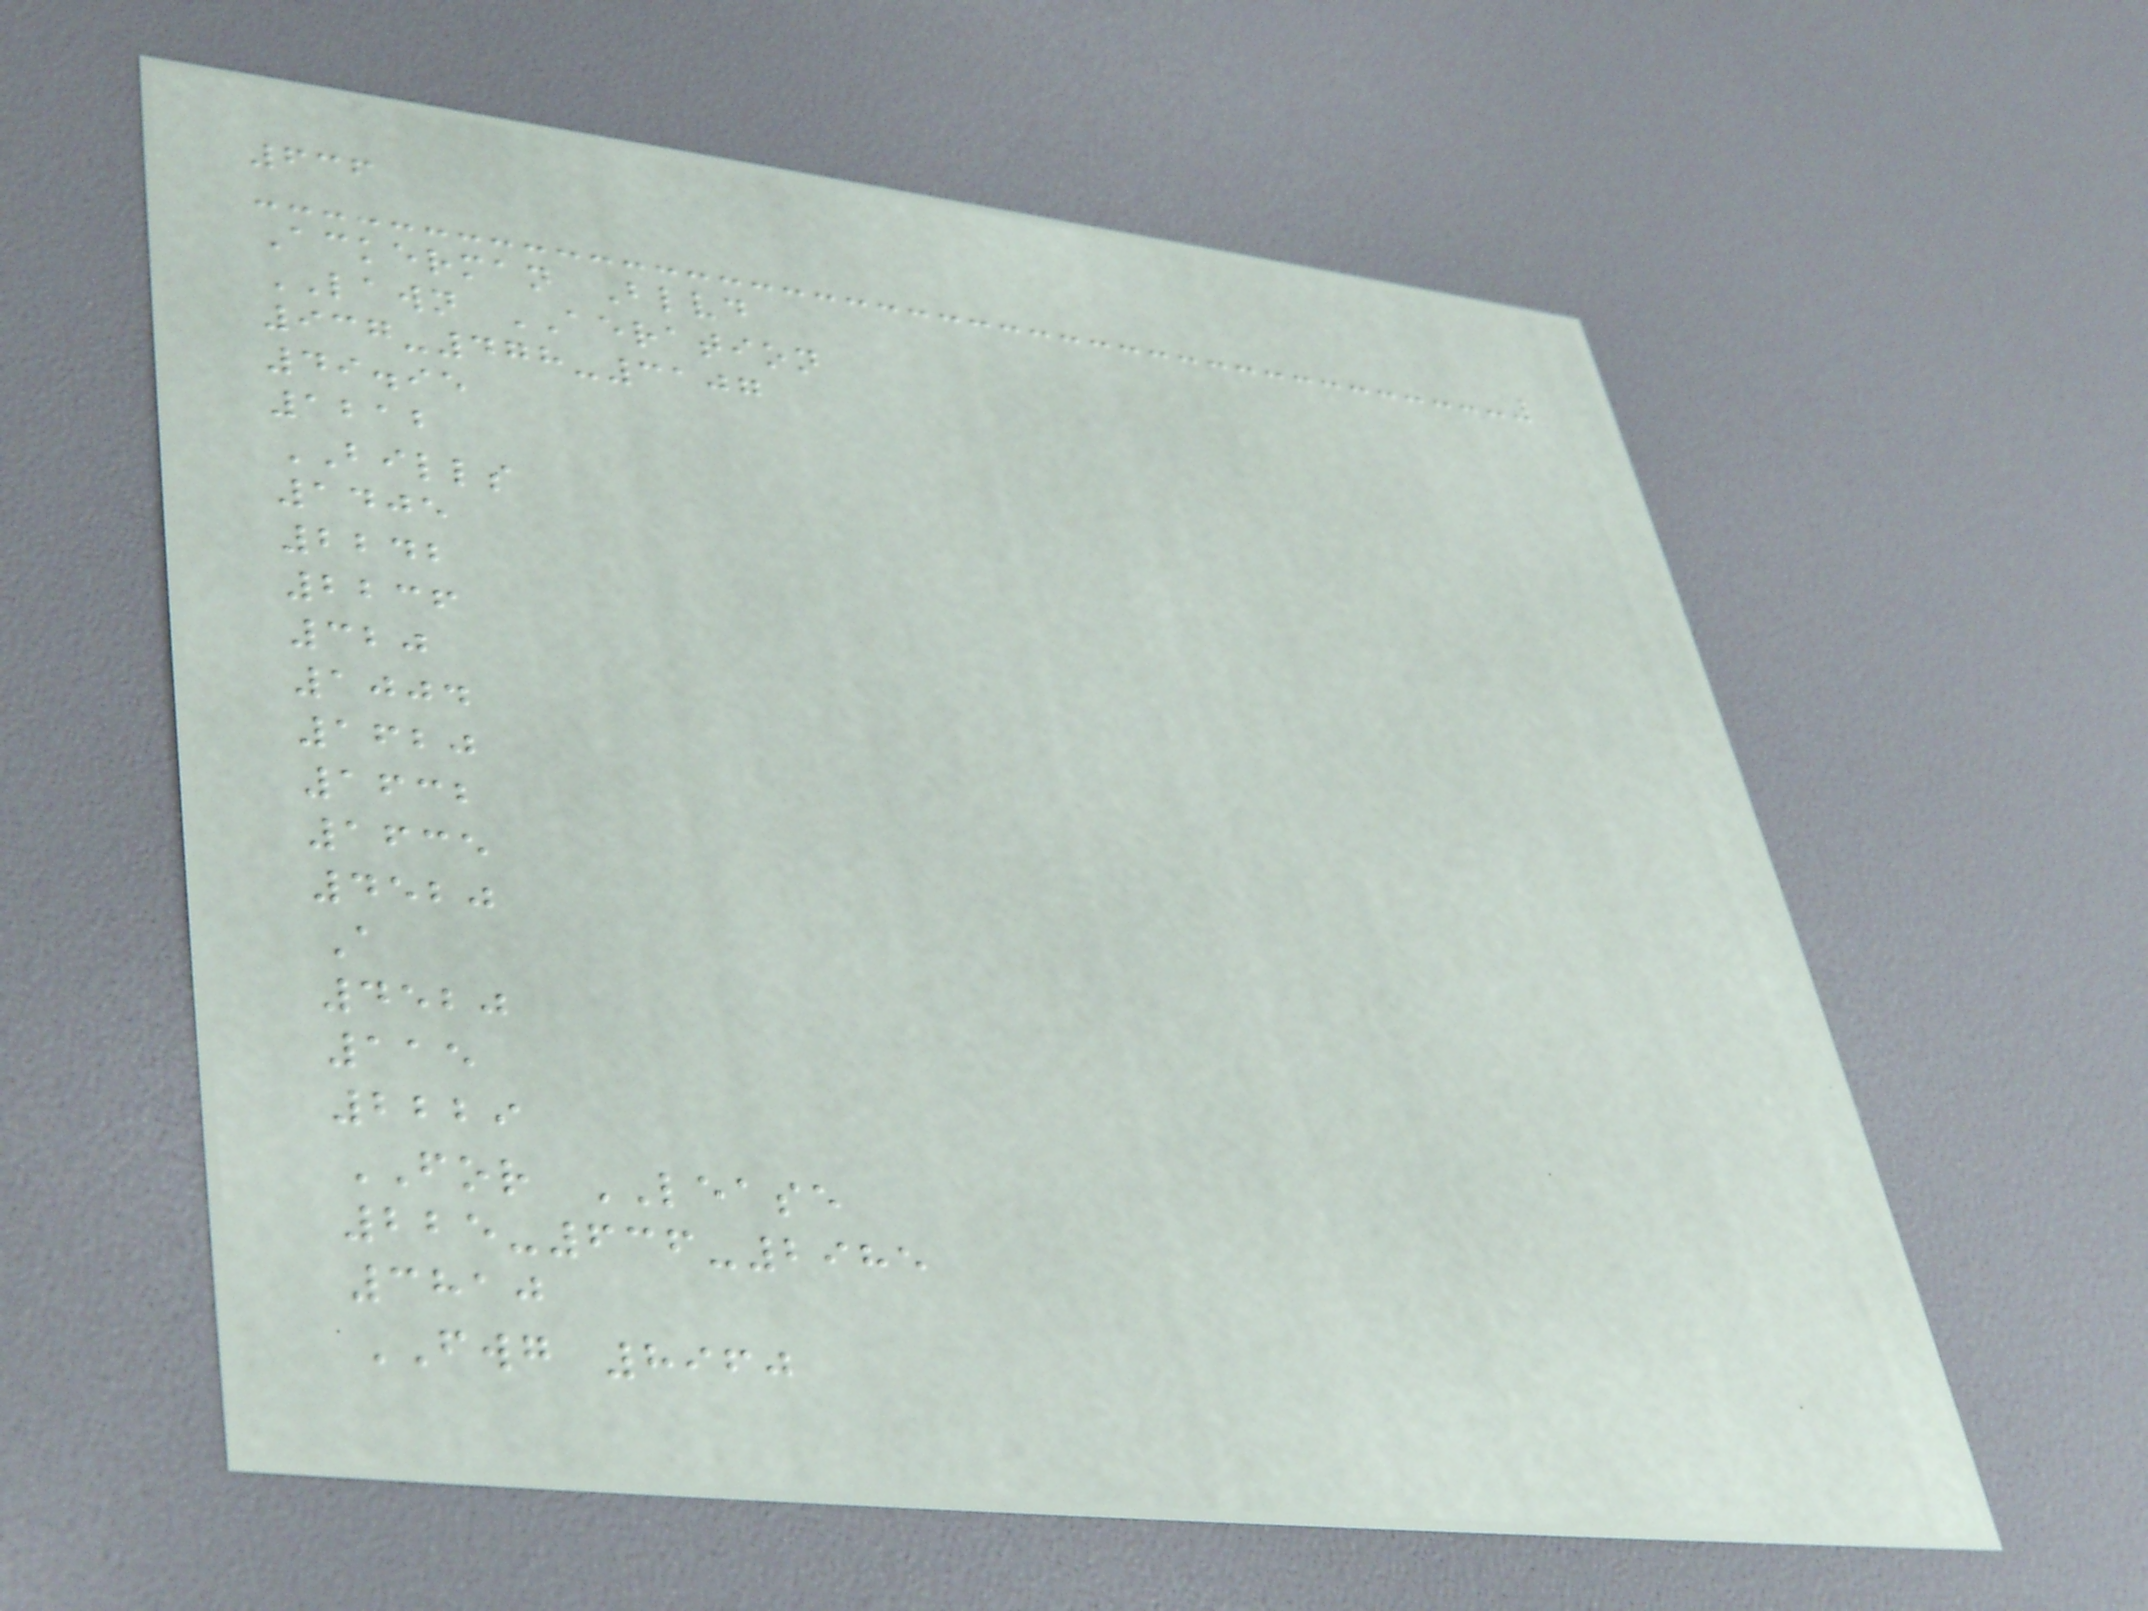636
Ackerman Blvd
LAWN AERATION
937-478-3107
49.95
1212
BILLS
1405
2242
2236
320
1004
1620
1632
1635
4520
A
4520
115
2229
FOR LEASE
225-636-2985
3810
FWG 8960
